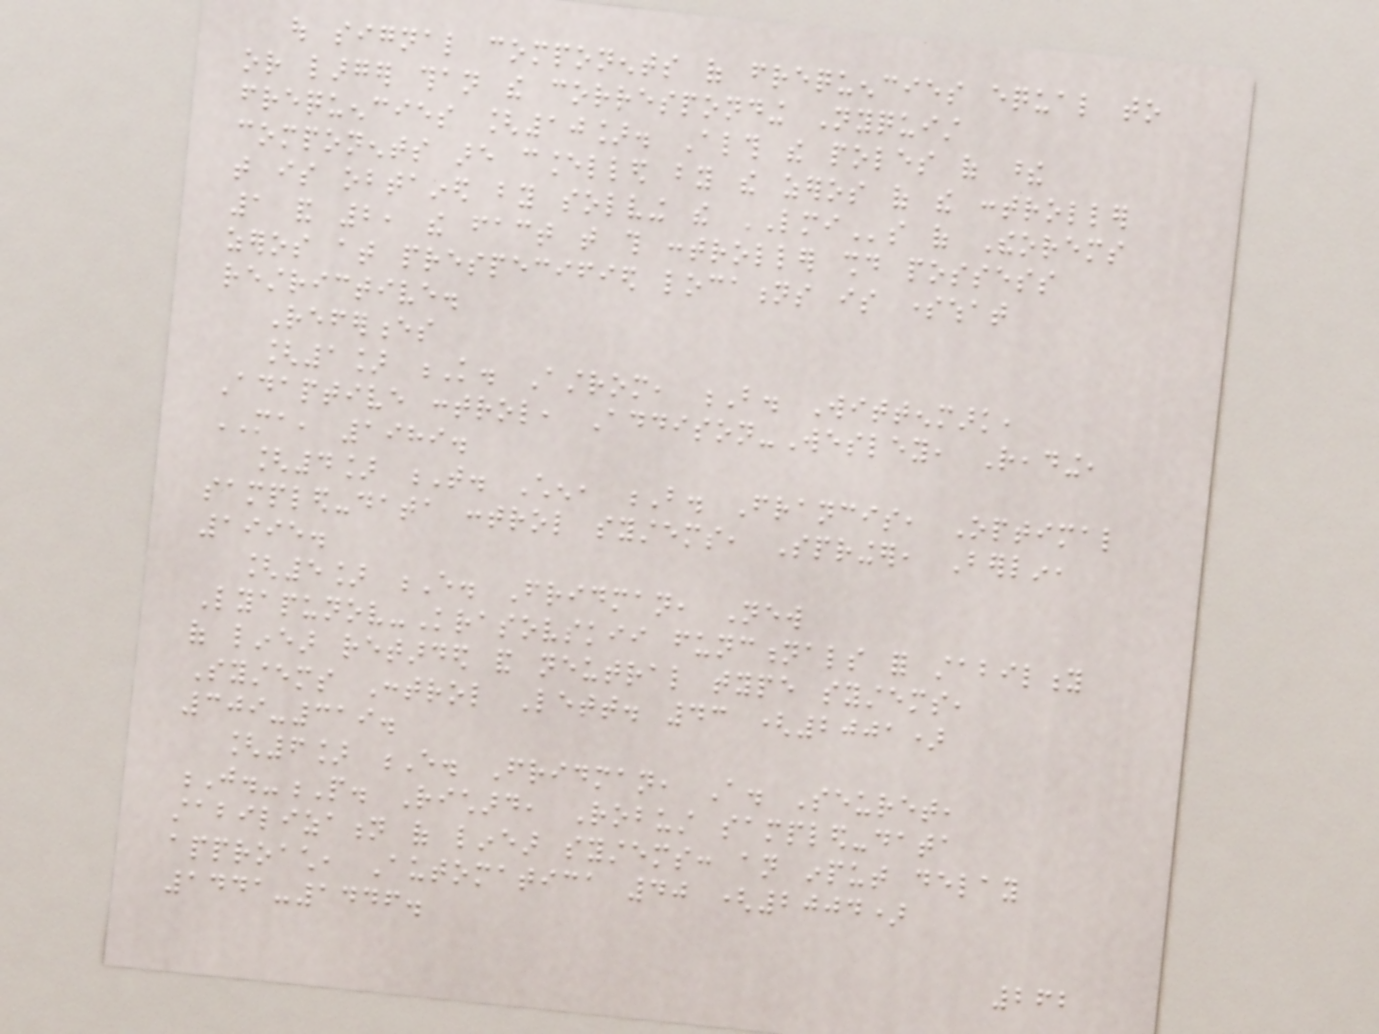out signal components of frequencies equal to
or larger than the corresponding Nyquist
frequencies [10]. Although the poles of these
components are cancelled by the zeros of the controller
that is obtained by solving the LMIs of Theorems
1 and 2, the fact that this controller should possess
zeros at prespecified locations is somewhat
restrictive.
References
[1] K. Astrom, B. Wittenmark,
Adaptive control, Addison-Wesley, Reading,
MA, 1989.
[4] T. Chen, B. Francis, Optimal
sampled-data control systems, Springer, Berlin,
1995.
[5] E. Fridman, New
Lyapunov-Krasovskii functionals for stability
of linear retarded and neutral type systems,
Systems Control Lett. 43 (2001)
309-319.
[6] E. Fridman, A. Seuret,
J.-P. Richard, Robust sampled-data
stabilization of linear systems: an input delay
approach, Automatica 40 (2004)
1441-1446.
262
